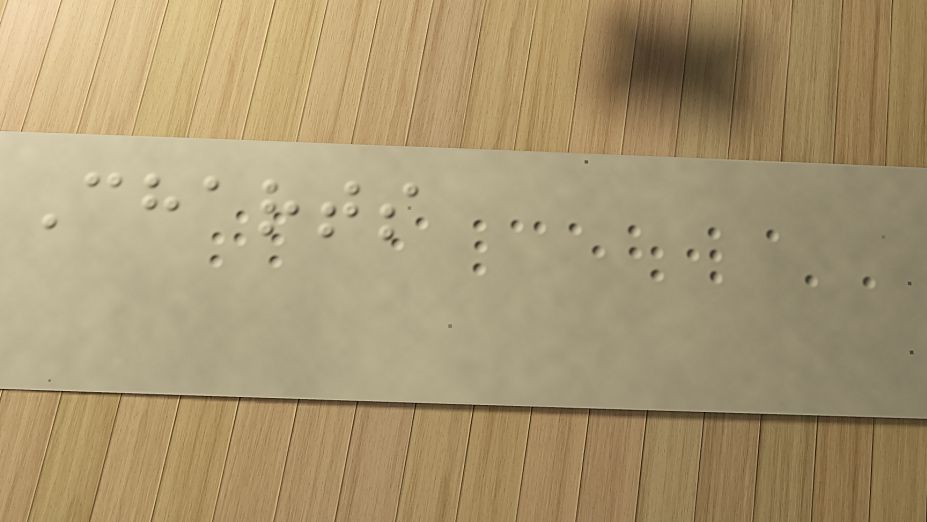Charts
